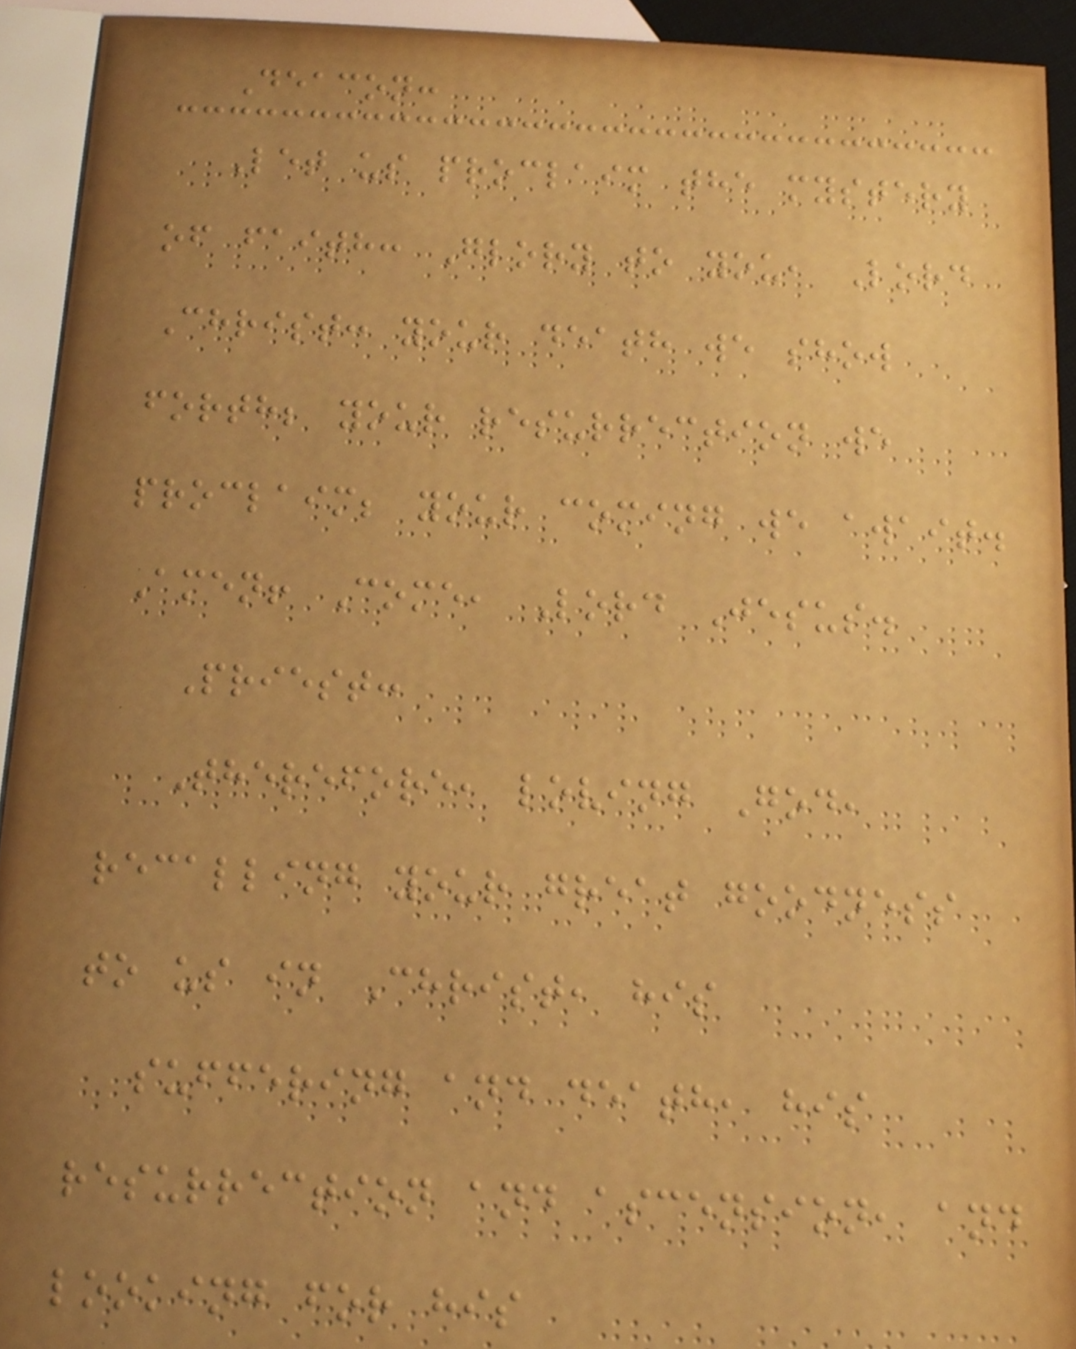Deacon:
Let us proclaim the mystery
of faith: Glory to you, Lord
Christ: your death we show
forth; your resurrection we
proclaim; your coming we await.
Amen! Come, Lord Jesus.
Priest:
Therefore, loving God,
recalling your great goodness
to us in Christ, his
suffering and death, his
resurrection and ascension, and
looking for his
